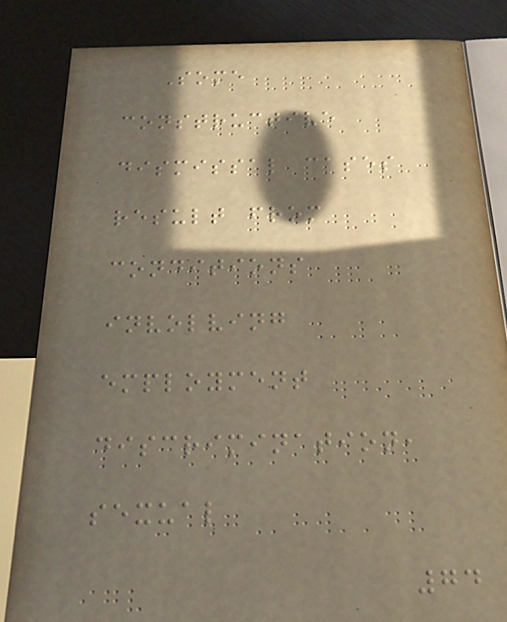Some
constructive
dismissal cases
result from
conditions
involving
employment
discrimination,
sexual
74
